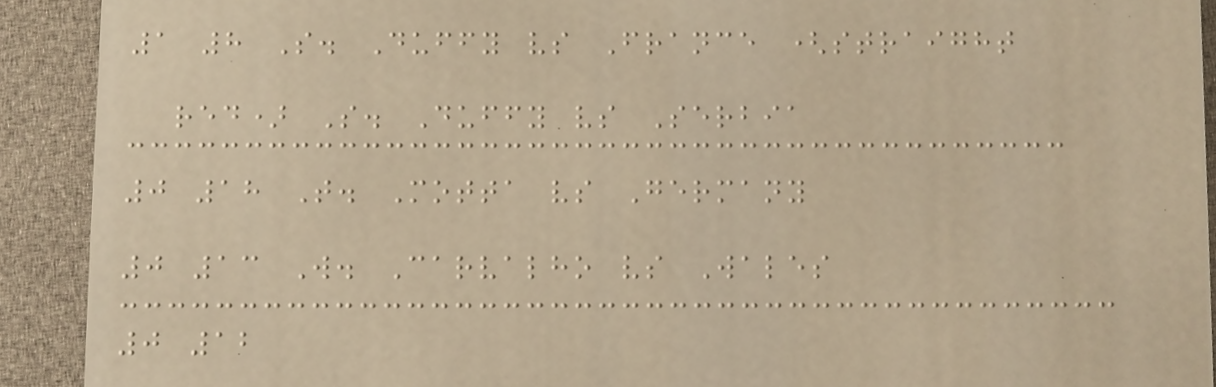1 8 S. Duffy vs France (straight
red) S. Duffy vs Serbia
0 18 T. Motta vs Germany
0 13 W. Carvalho vs Wales
0 12
